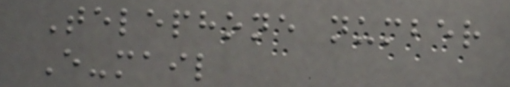Telephone number
E-mail
